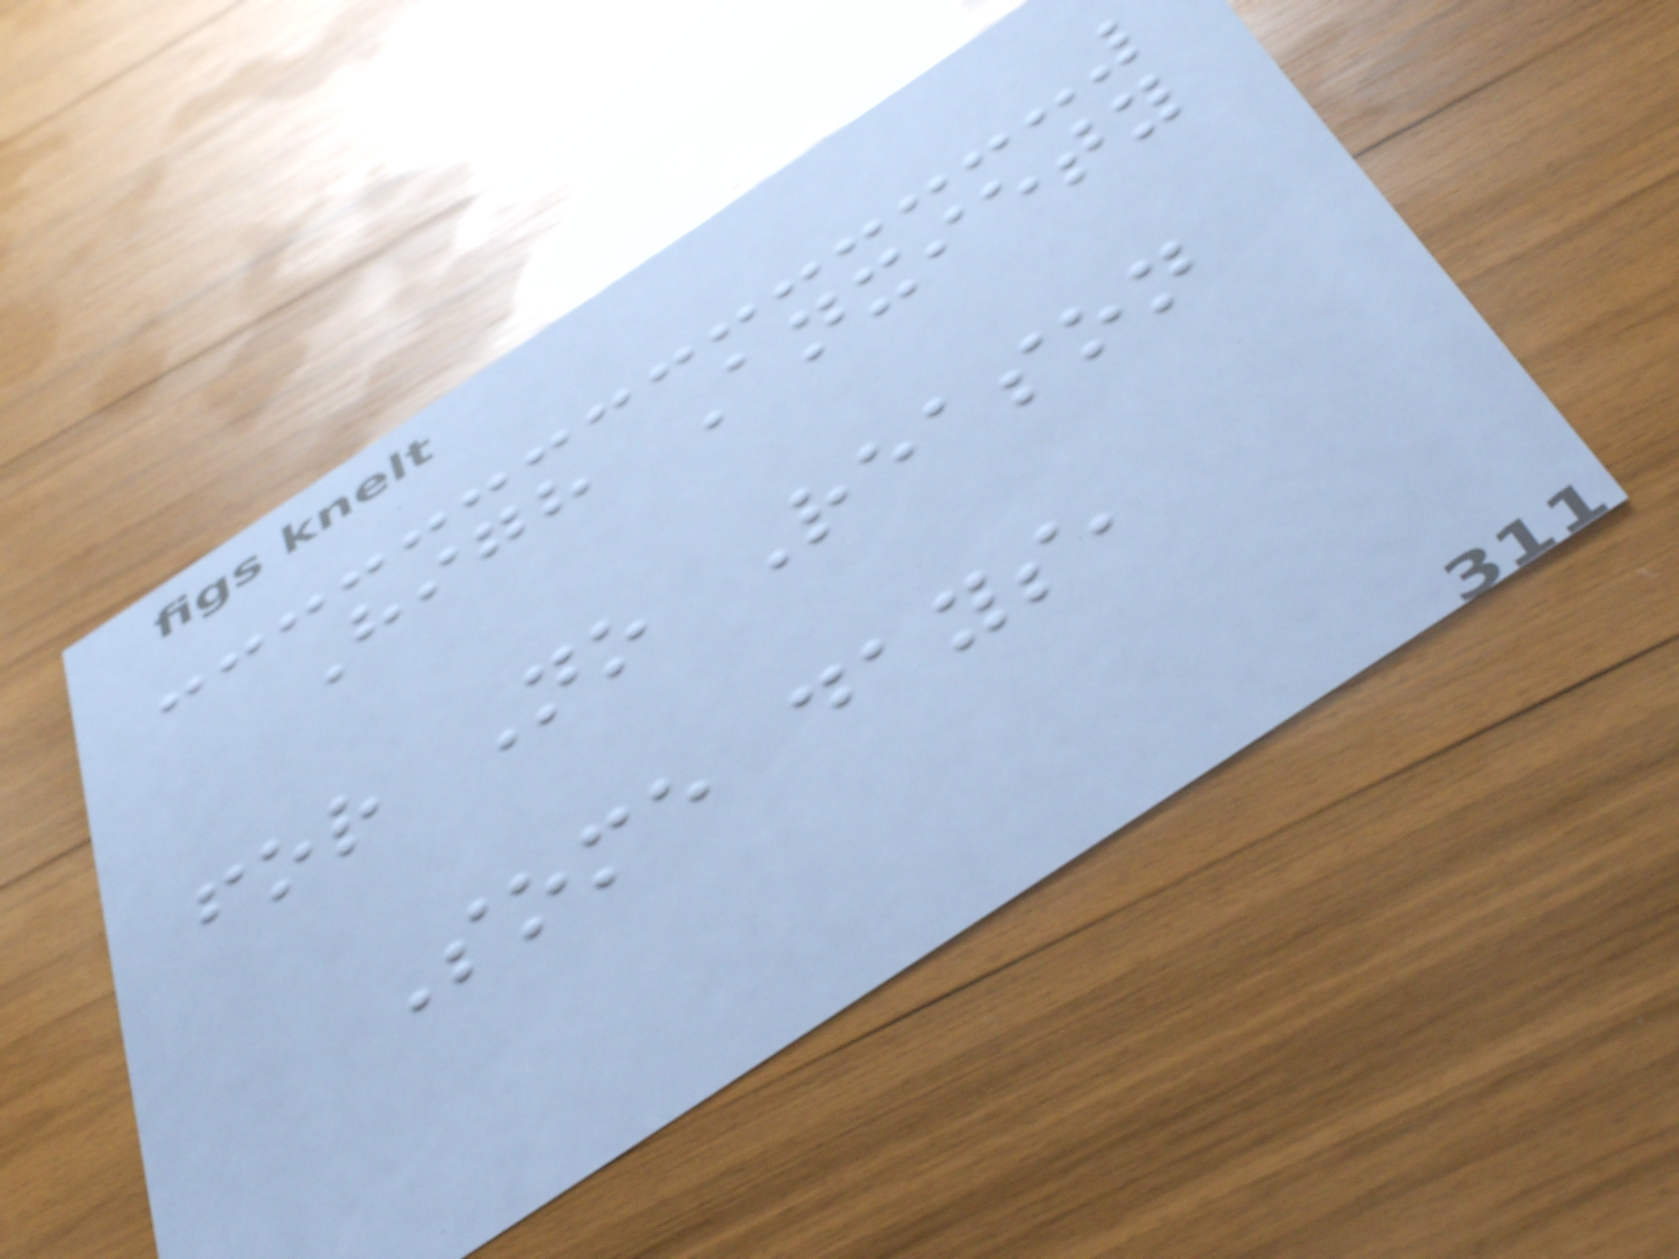High Anxiety
for No Reason
Some days,
